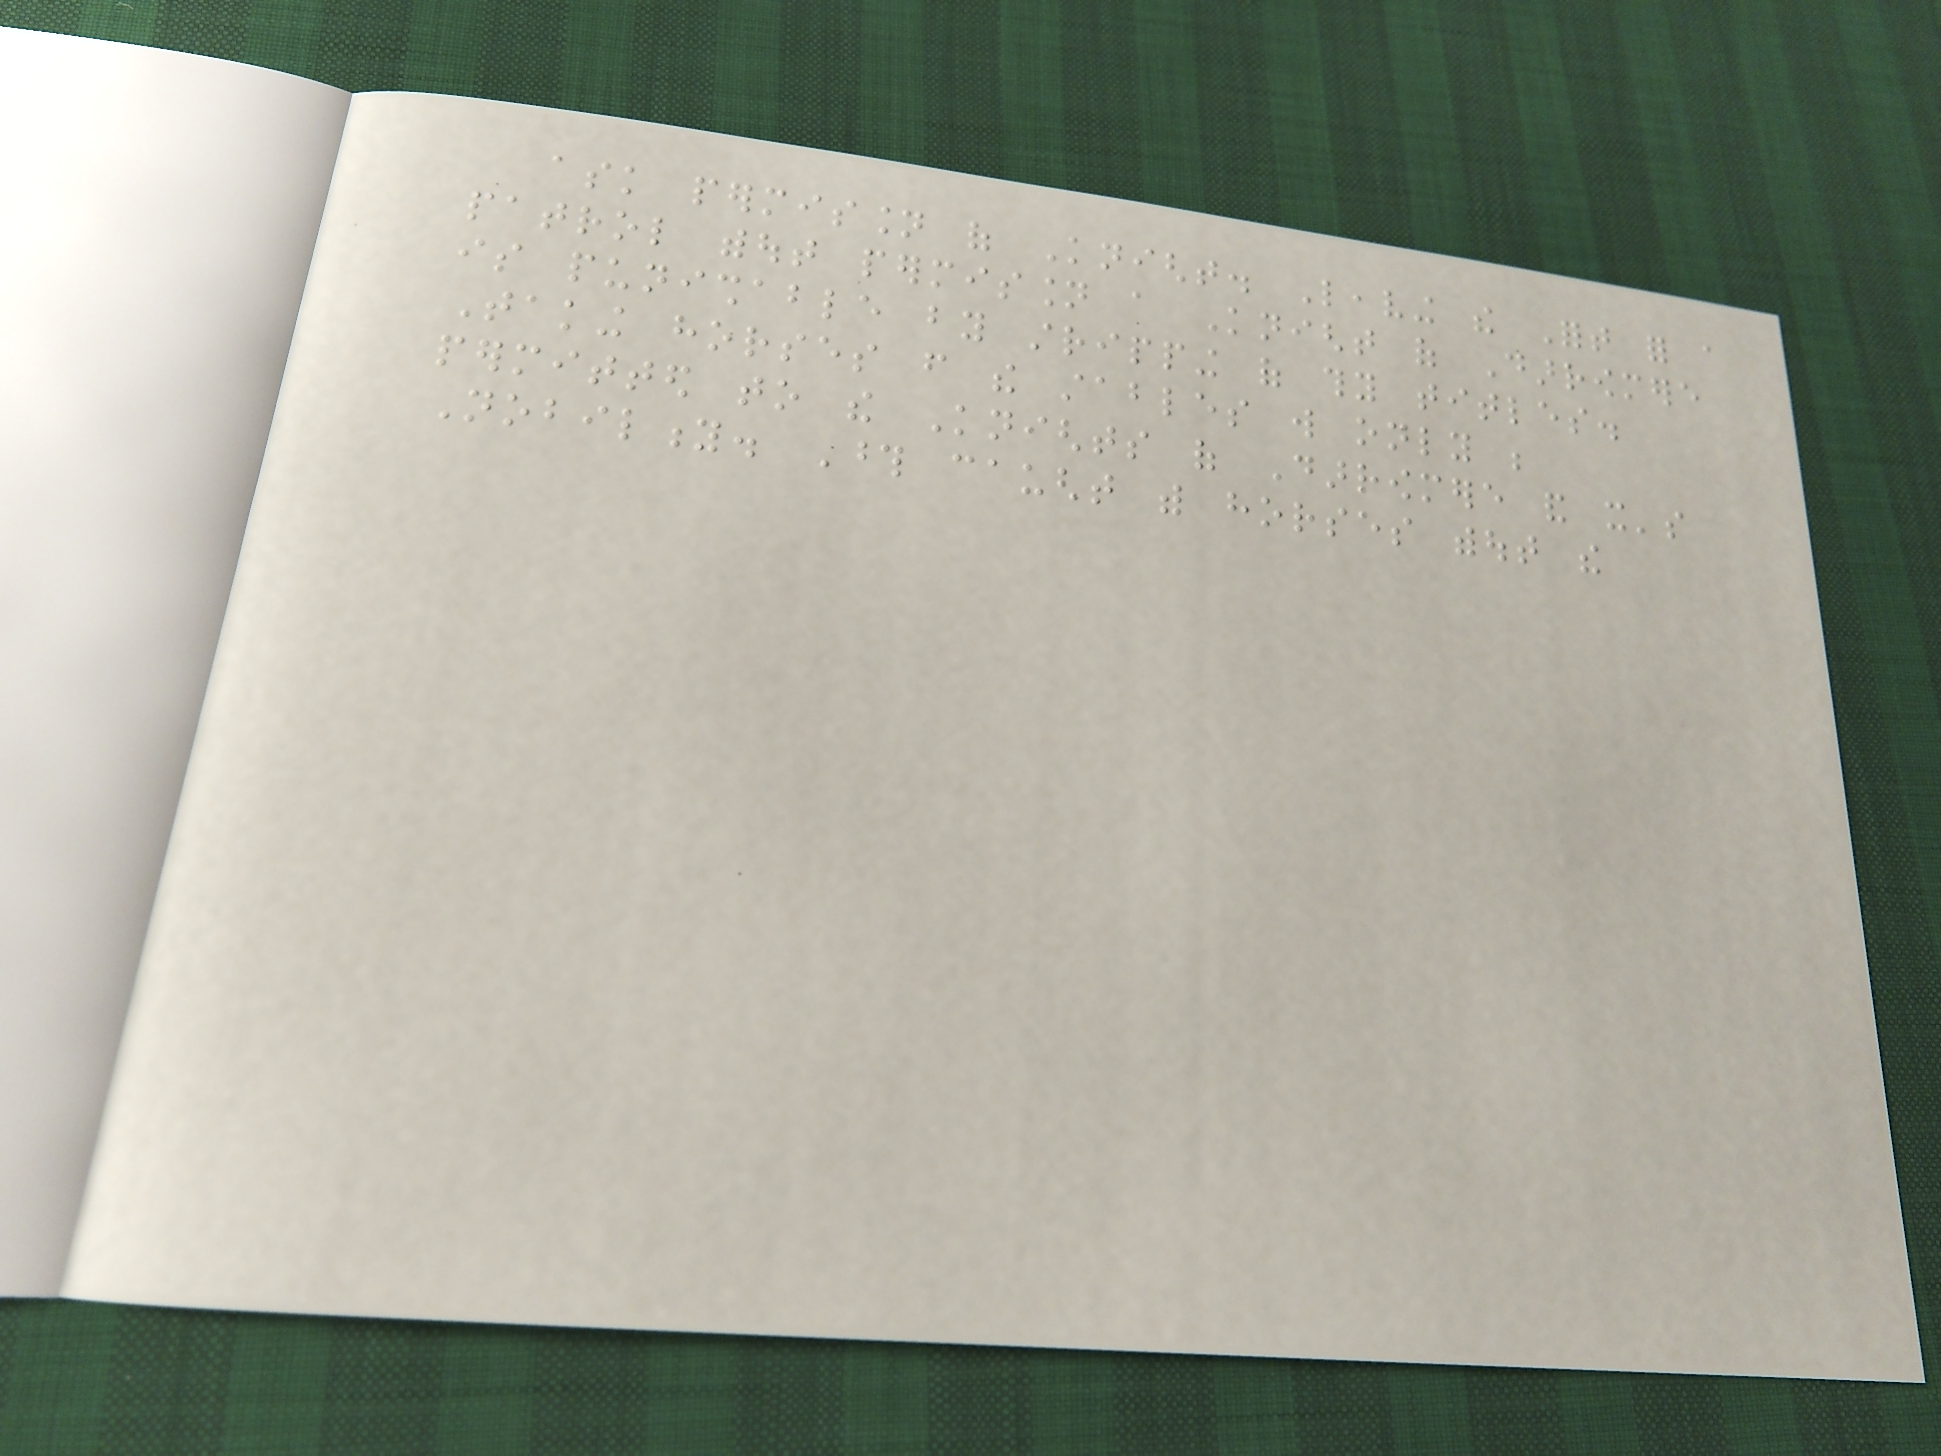ask permission of Knight. Leaving the Fort for a
patrol without permission a Knight of Darrowmere
is punishable by stripping of thy titles.
Taking horses from the stables will only be
permitted to the Knights of Darrowmere and it's
Nobility. Those caught with horses without the
